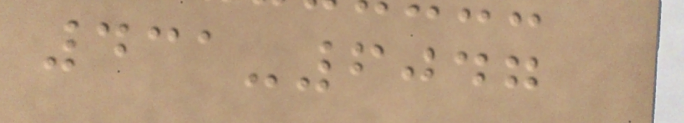431-6047
